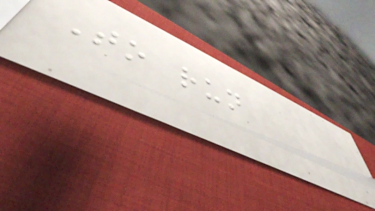To run
